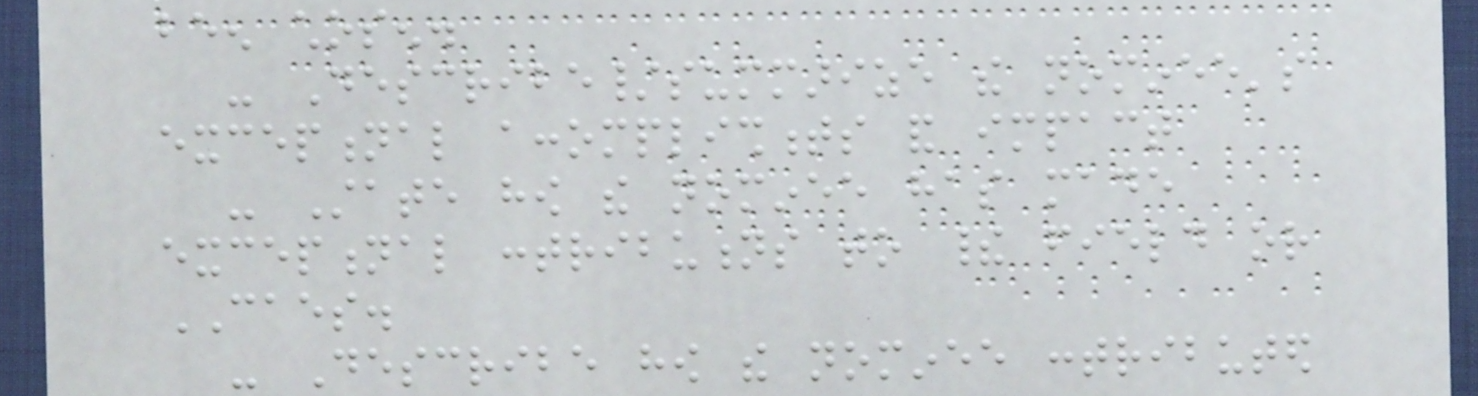been chosen.
- Describe/summarize the nominee's
exceptional accomplishments and impact
- State how the nominee has made
exceptional contributions to their field or
CAES.
- Describe how the nominee contributed
